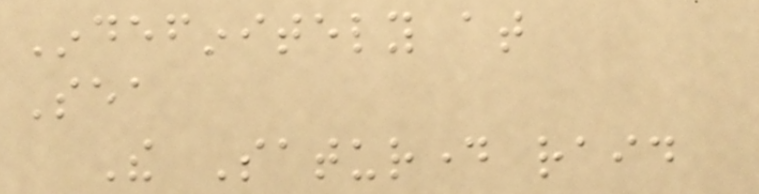Indefinitely at
Sea
The Saturday raid
